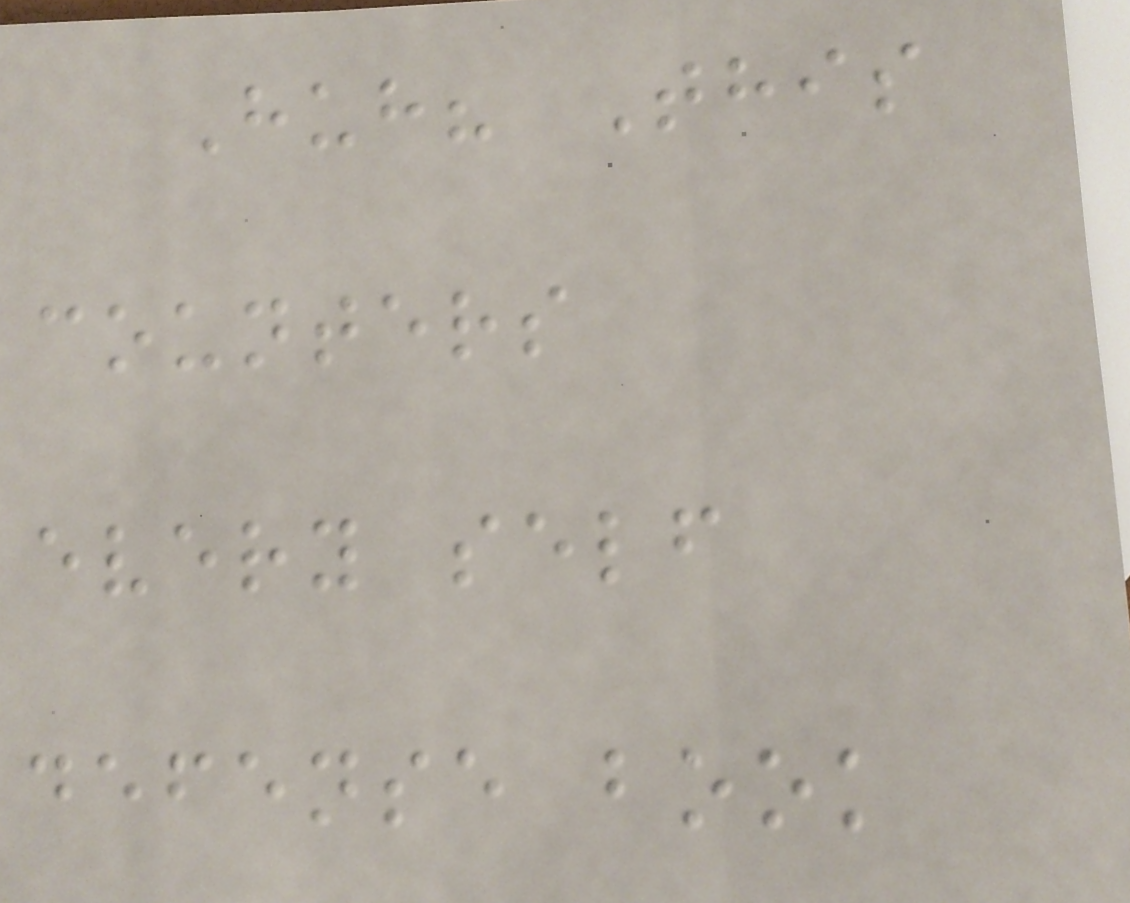Huh? This
counters
every self
defense book
